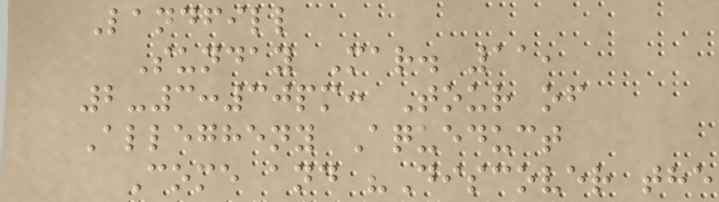Landfill
Sunday Mar. 11,
2-3:30pm: Tour of
Allegheny Aqueduct
Come and "Discover the
